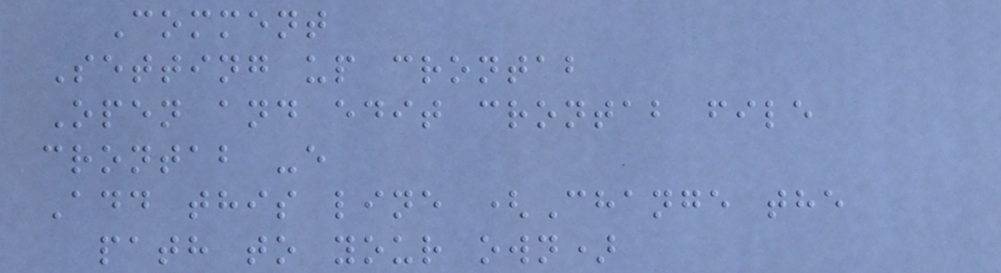Comment
Setting up crontab
Open and edit crontab file
crontab -e
Add this line (Change the
path to your own)
